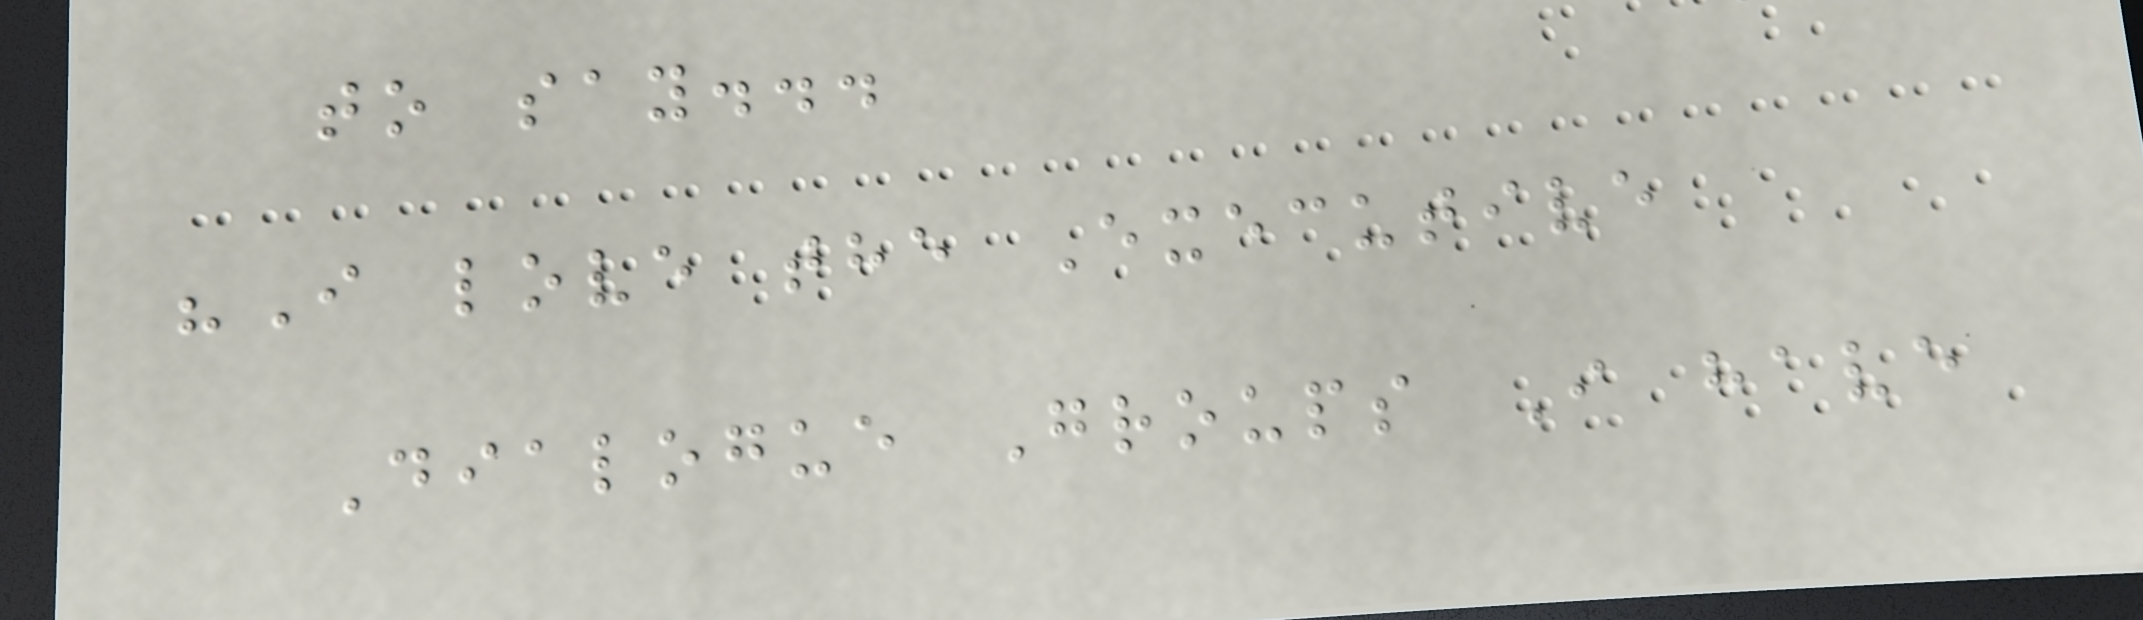to say...
"I love the Executive
Dialogue Groups I have
